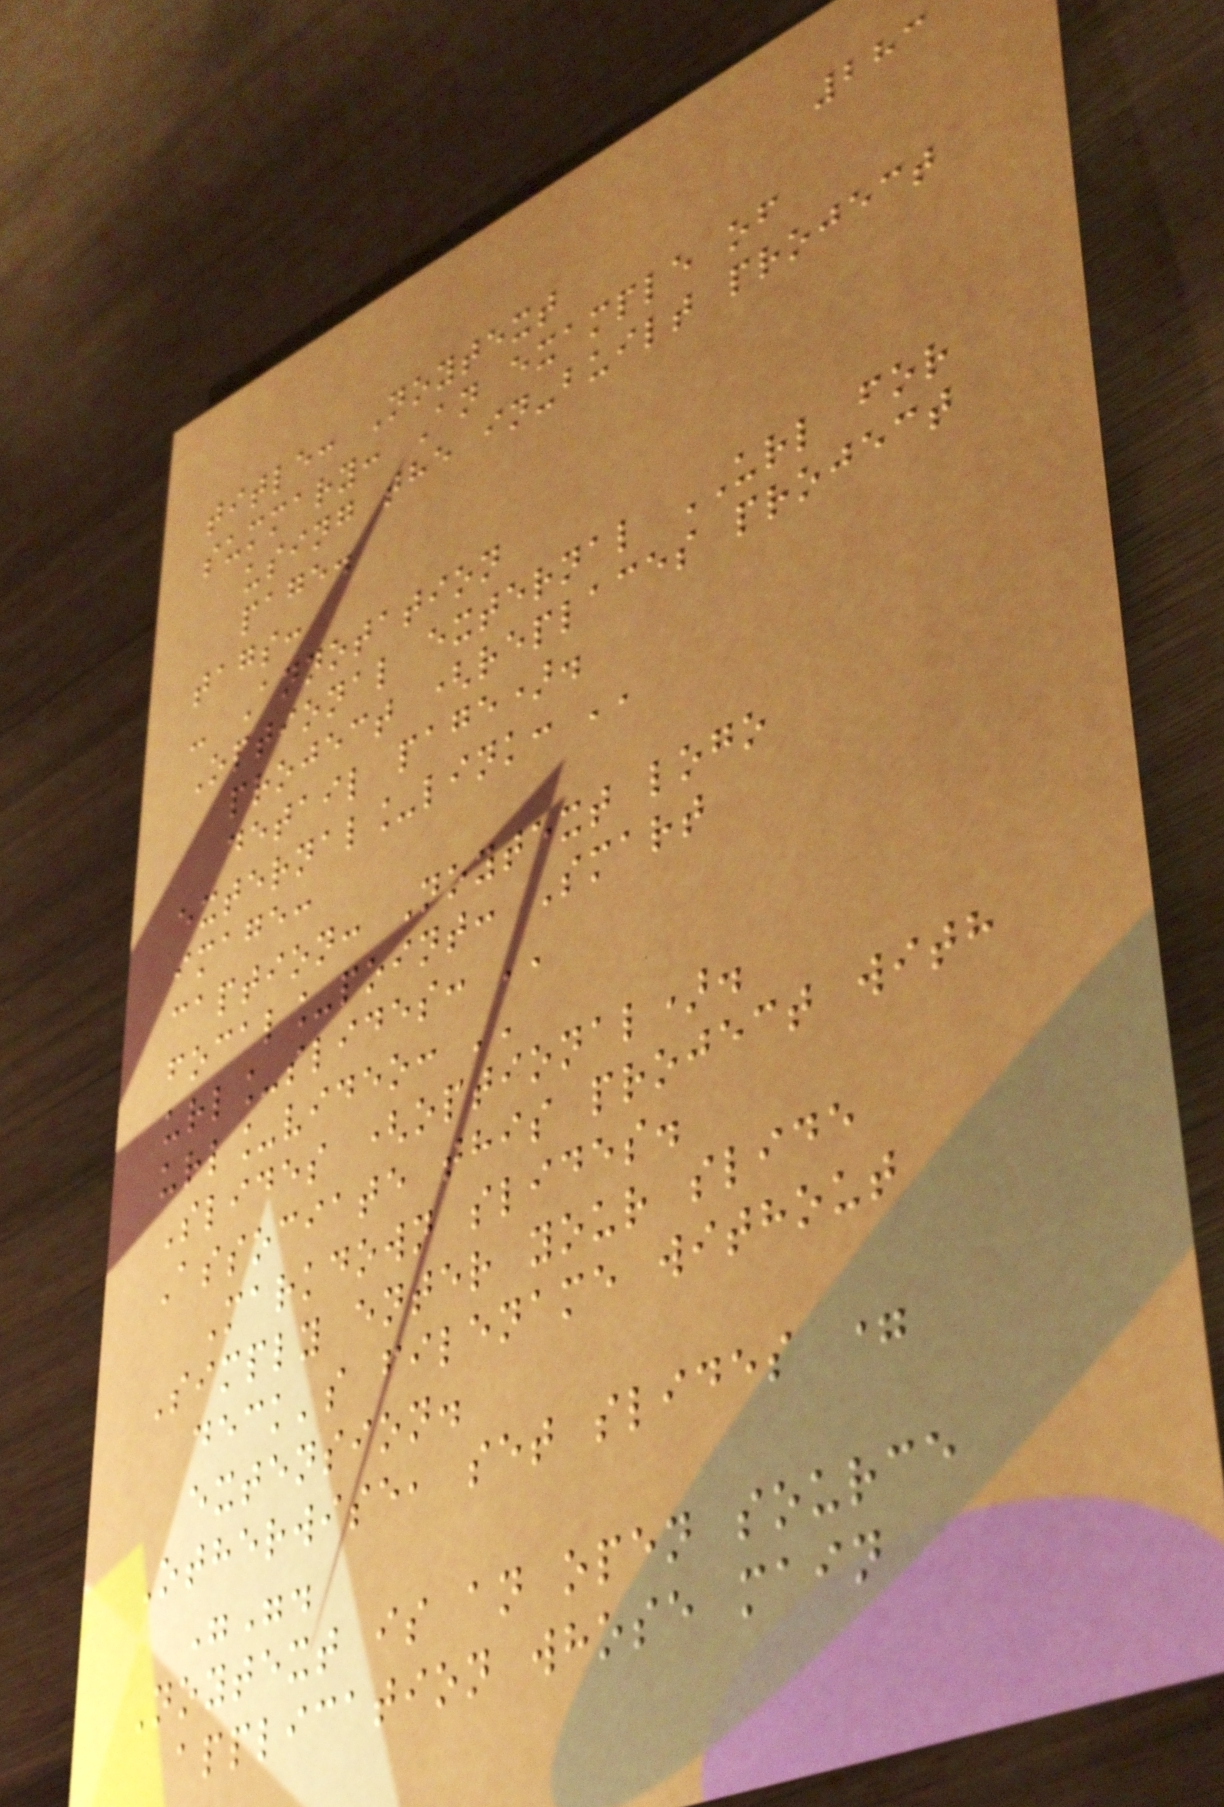283
title: Noytext
summary: An example of
using the in-built project
page.
tags:
- Annotation
Optional external URL for
project (replaces project
detail page).
external_link: ''
image:
caption: Noytext logo
focal_point: Smart
url_slides: ''
url_video: ''
Slides (optional).
Associate this project with
Markdown slides.
Simply enter your slide
deck's filename without
extension.
Otherwise, set slides =
"".
Noytext is an open source
application whose main
